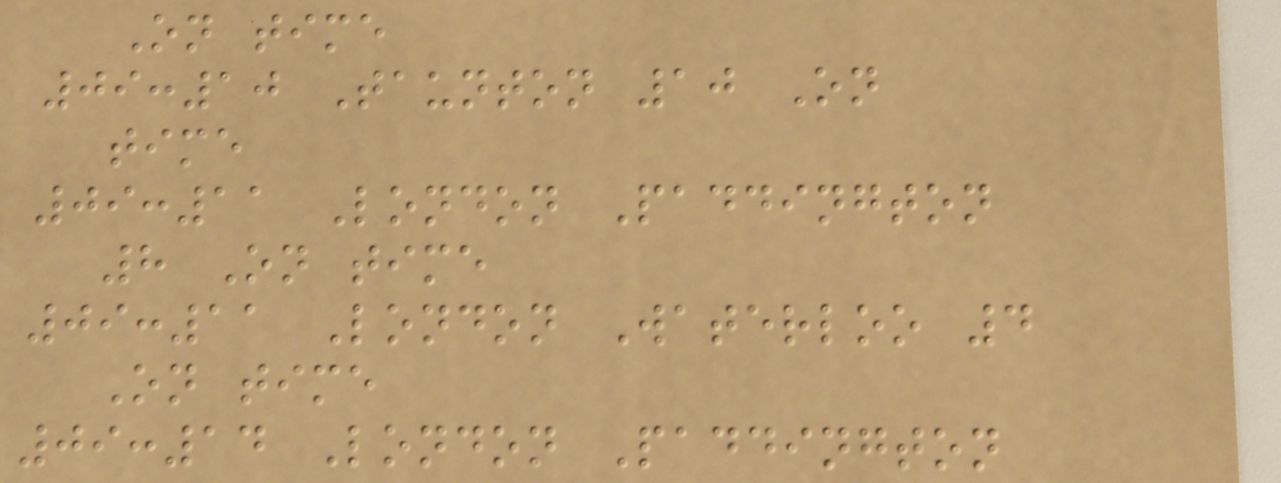On time
09:10 Taunton 10 On
time
09:11 London Paddington
8 On time
09:11 London Waterloo 4
On time
09:14 London Paddington
